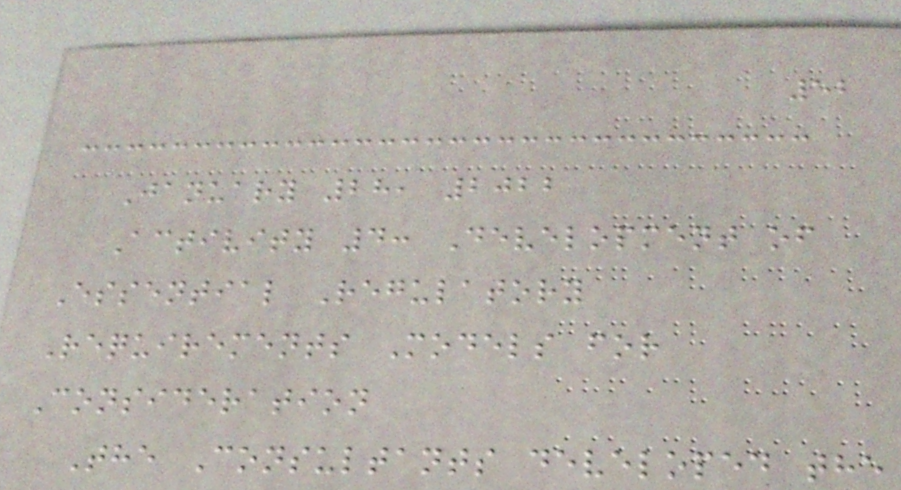52
January 28, 2022
Activity 4: Development of
Essential Regulatory
Requirements Models for
Consideration
The Consultants developed the
